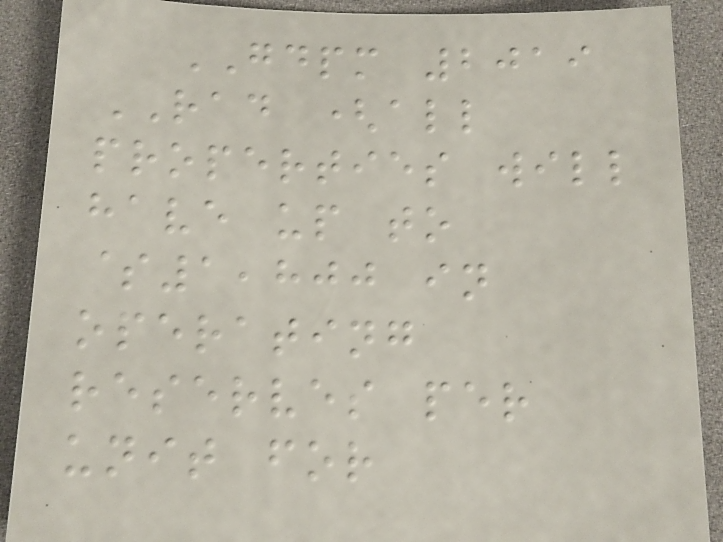GDPM 2019
RAD (all
properties will
have up to
$1,800 in
operating
reserves per
unit for
